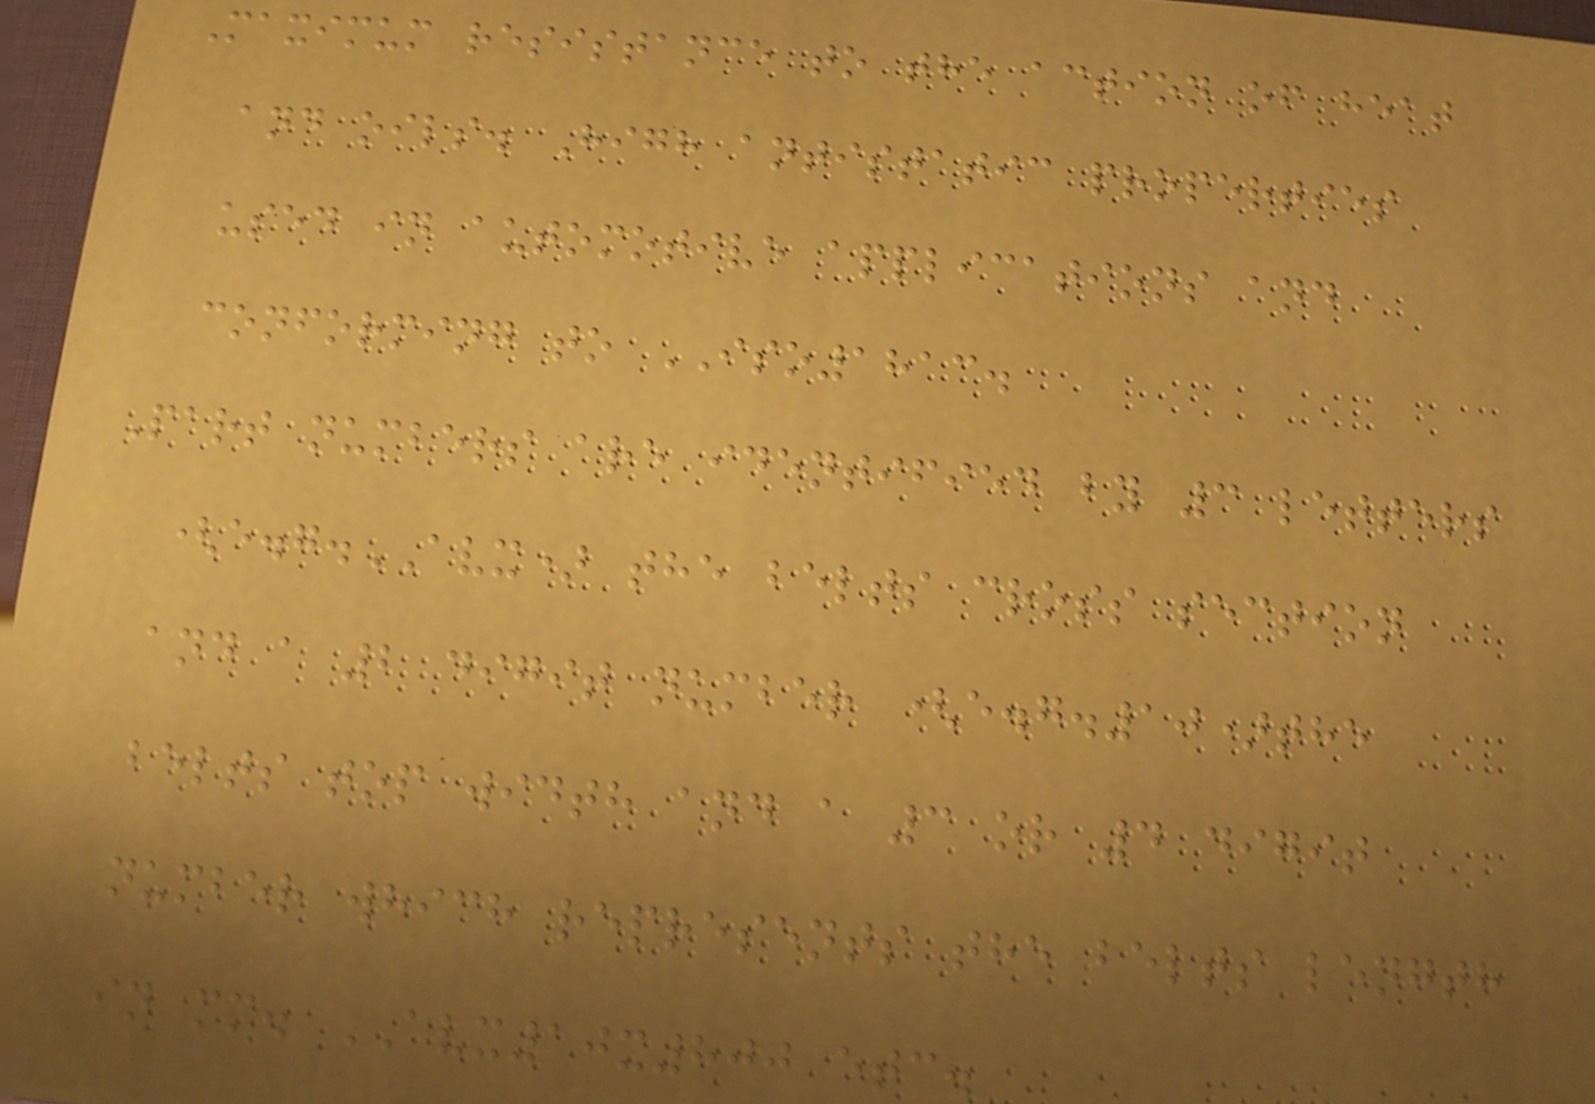Maximum resistance to the action of heat
and oils. High antistatic properties
used in automotive applications and
conforming to ISO1813.
Part numbers are identified by 3 letters
(e.g.AVX) the belts cross section
and a 2 digit number (e.g.10)the
belts top width and a 3 or 4 digit
number which represents the belts length
in mm. AVX10x800 etc.
